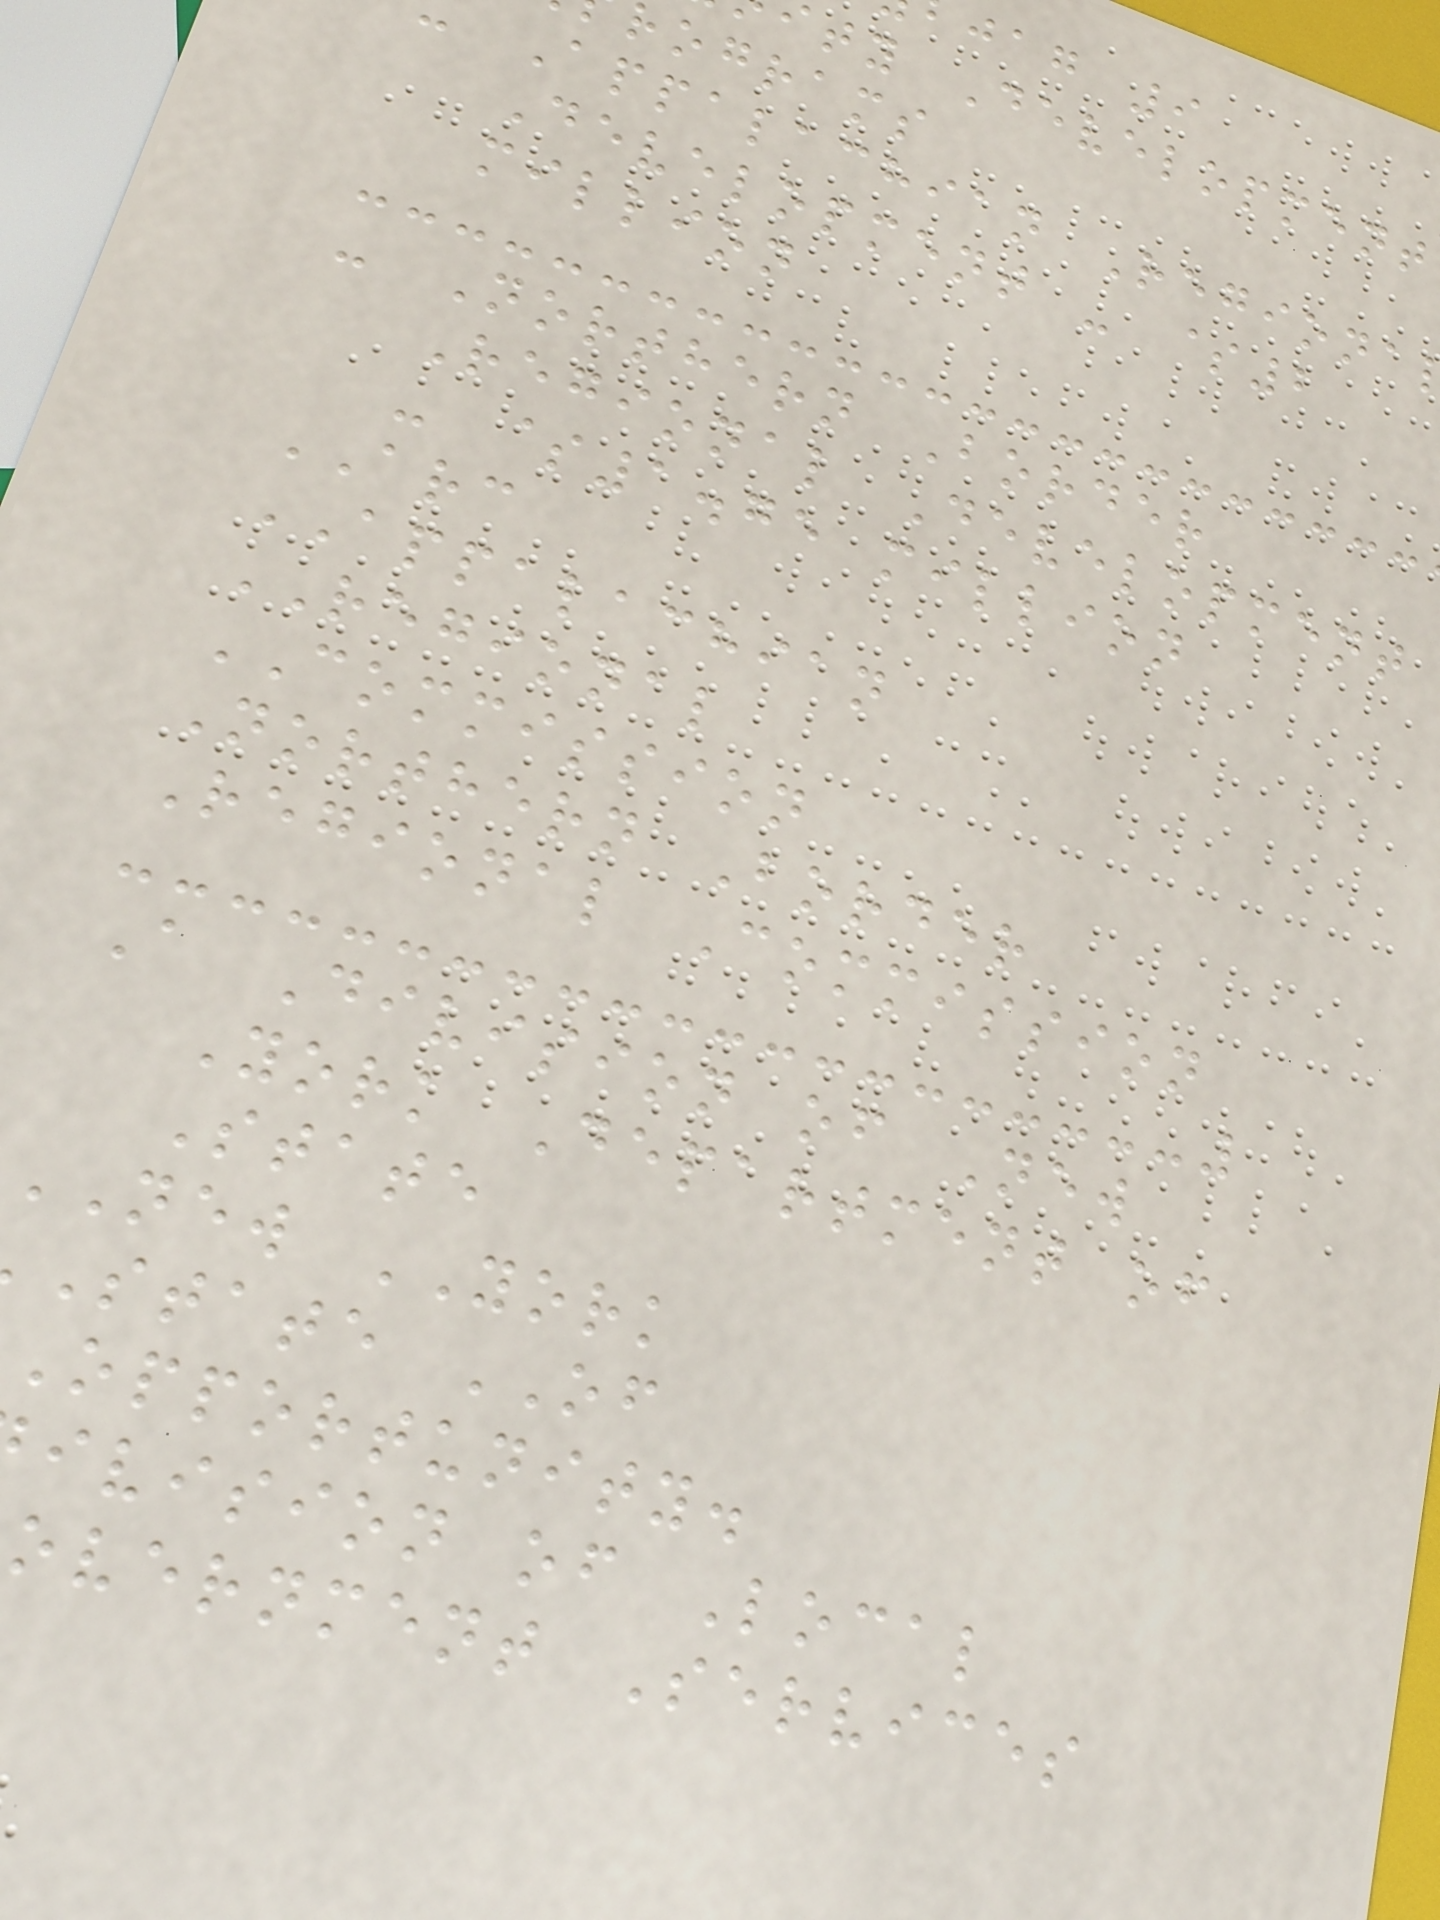jag 9
ty Development
rograms
Appalachian Regiona
Development - $2
million
- Northern Border
Regional Development
- $1.75 million
ARC
APPALACHIAN
REGIONAL
COMMISSION
Northern Border
Regional Commission
A Division of New
York Department of
State
NEW YORK
state OF
opportunity.
ivision of Local
overnment Services
